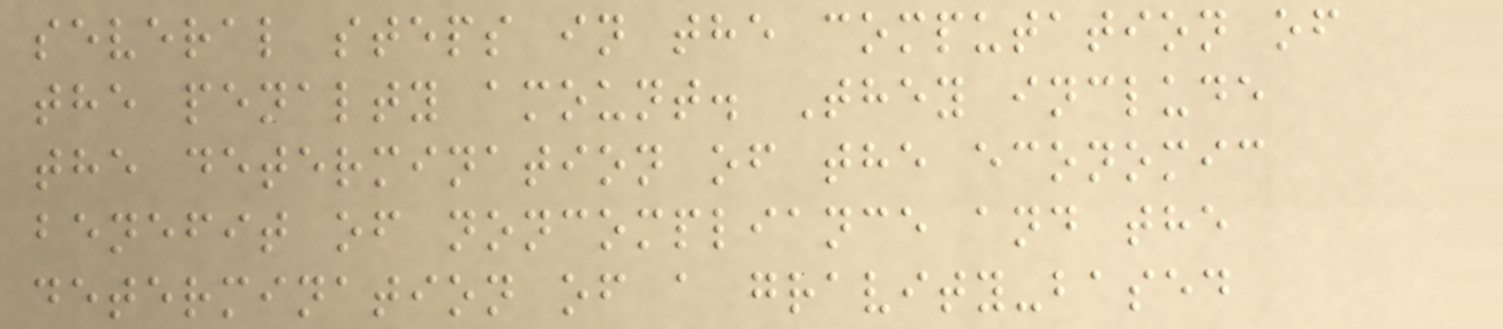several steps in the computation of
the penalty amount. They include
the determination of the economic
benefit of noncompliance and the
determination of a gravity-based
